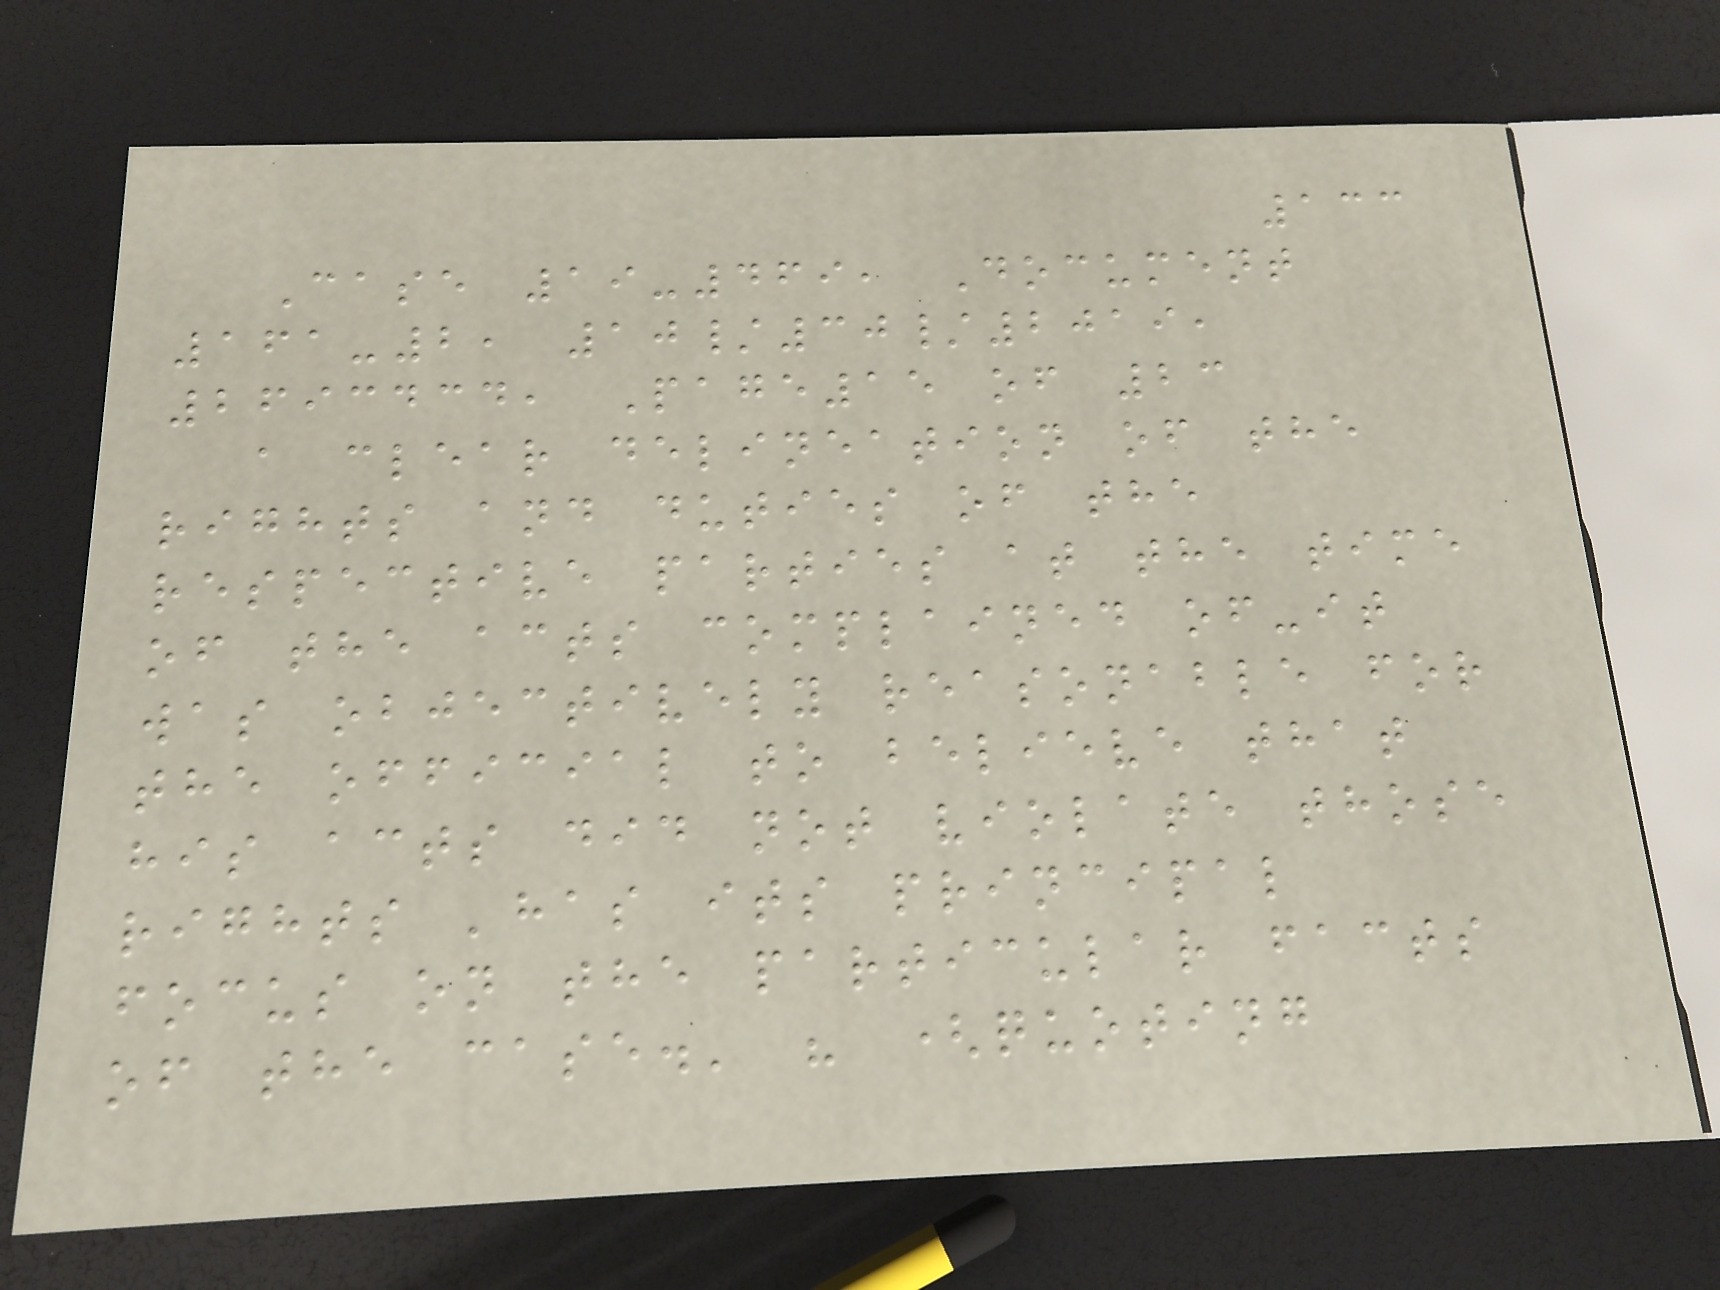133
Case 19-469, Document
161-2, 10/30/2019,
2693434, Page15 of 23
a clear delineation of the
rights and duties of the
respective parties at the time
of the acts complained of-it
was objectively reasonable for
the official to believe that
his acts did not violate those
rights 'has its principal
focus on the particular facts
of the case.' " (quoting
